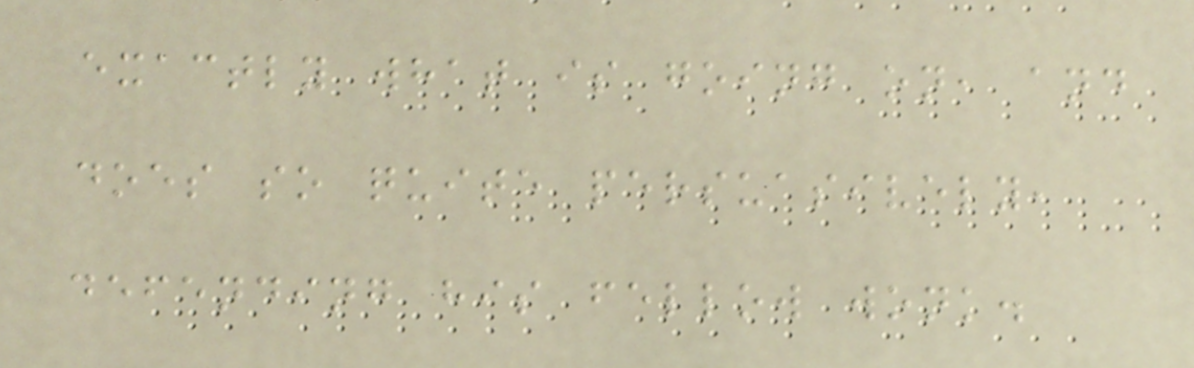exactly what is going on, and
does so quite persuasively,
defending his fellow wonk.
